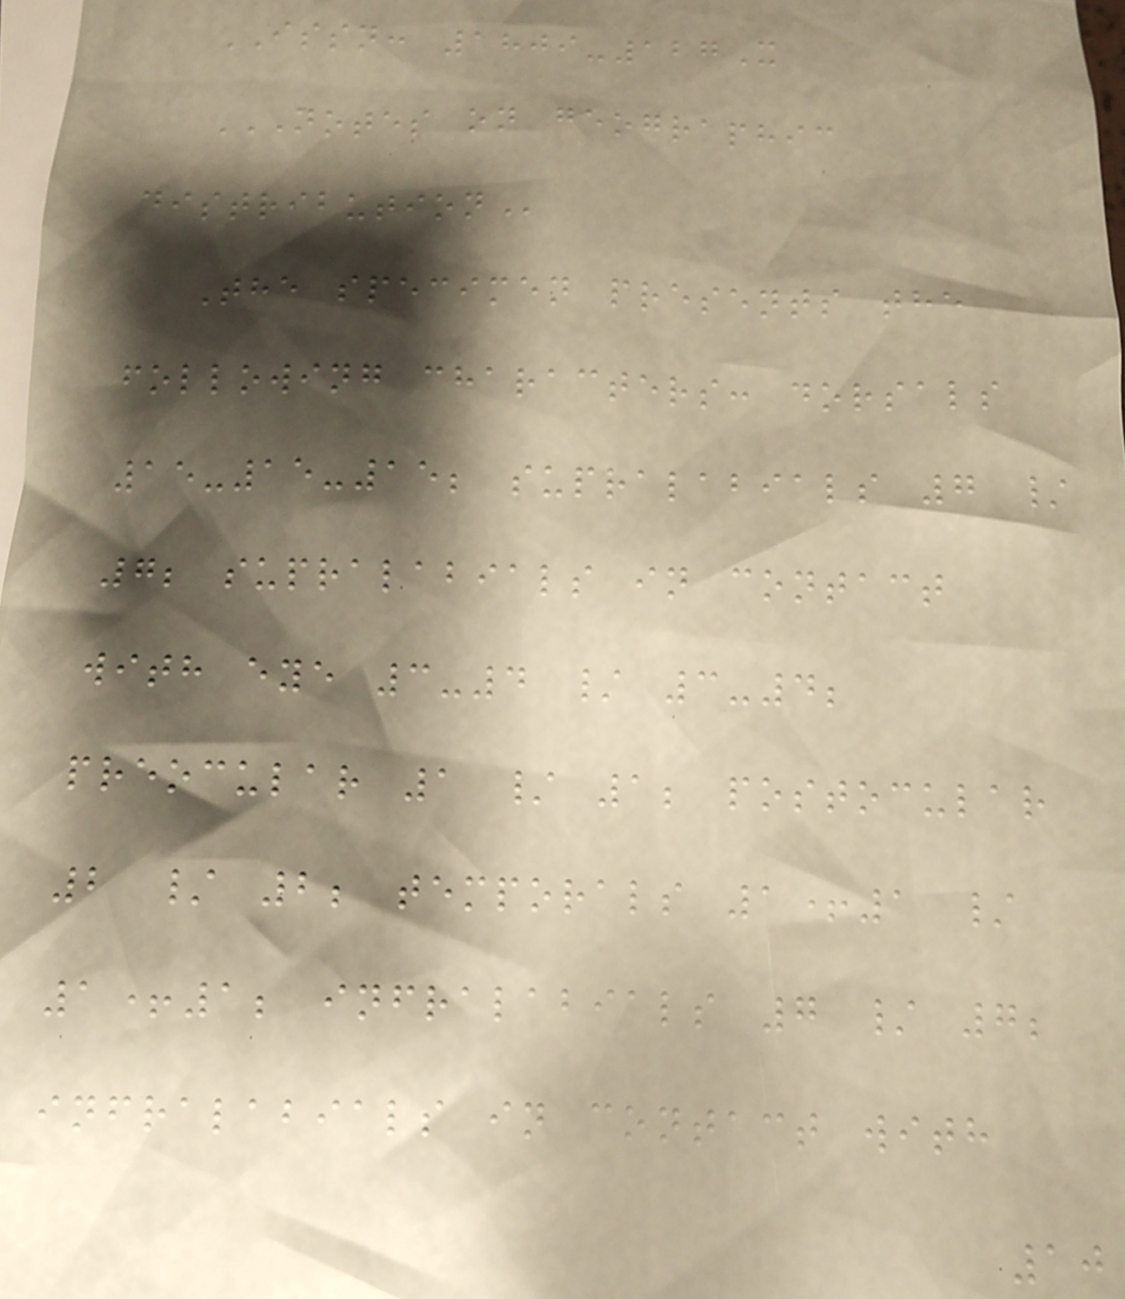ISSN: 1809-127X
NOTES ON GEOGRAPHIC
DISTRIBUTION
The specimen presents the
following characters: dorsals
15-15-15; supralabials 7 /
7; supralabials in contact
with eye 3-4 / 3-4;
preocular 1 / 1; postocular
2 / 2; temporals 1+1 /
1+1; infralabials 7 / 7;
infralabials in contact with
10
